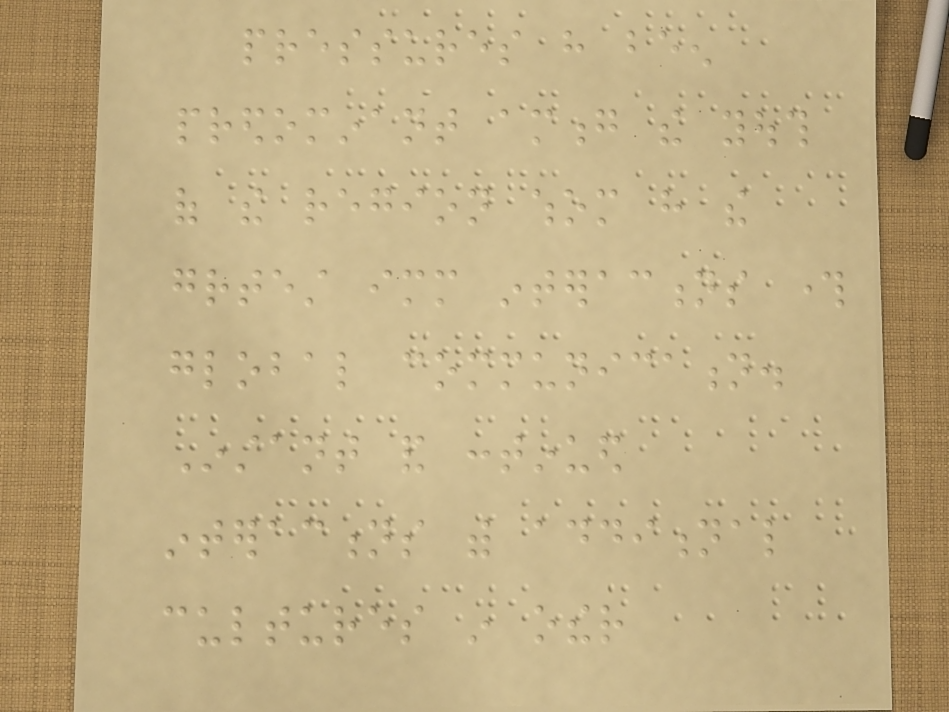pressures have been
predominant among the youth
of the region whom have the
greatest immediate interactions through
global communication.
Instant and continued
interactions with additional
cultures in other
